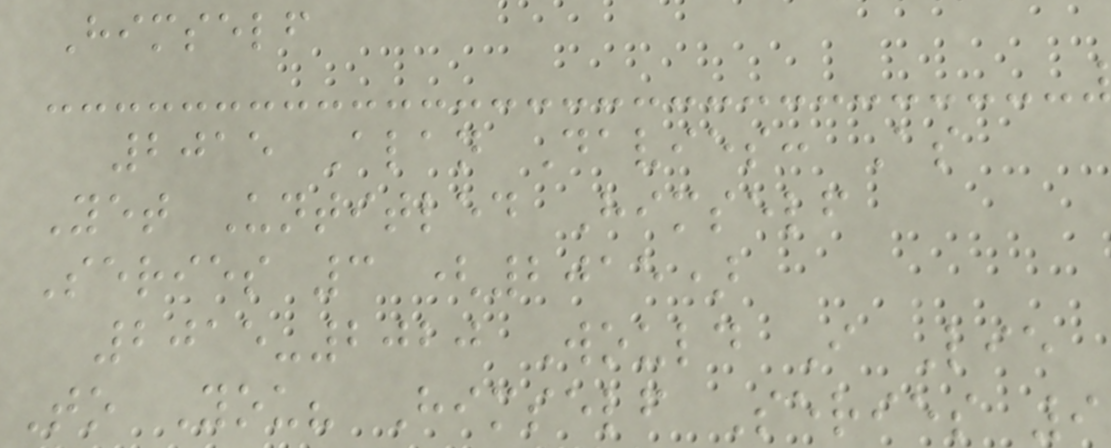Himself
2015 Alan Davies: As
Yet Untitled Himself
Series 3 (2015)
2015-2020 Would I Lie
To You? Himself Series 9
